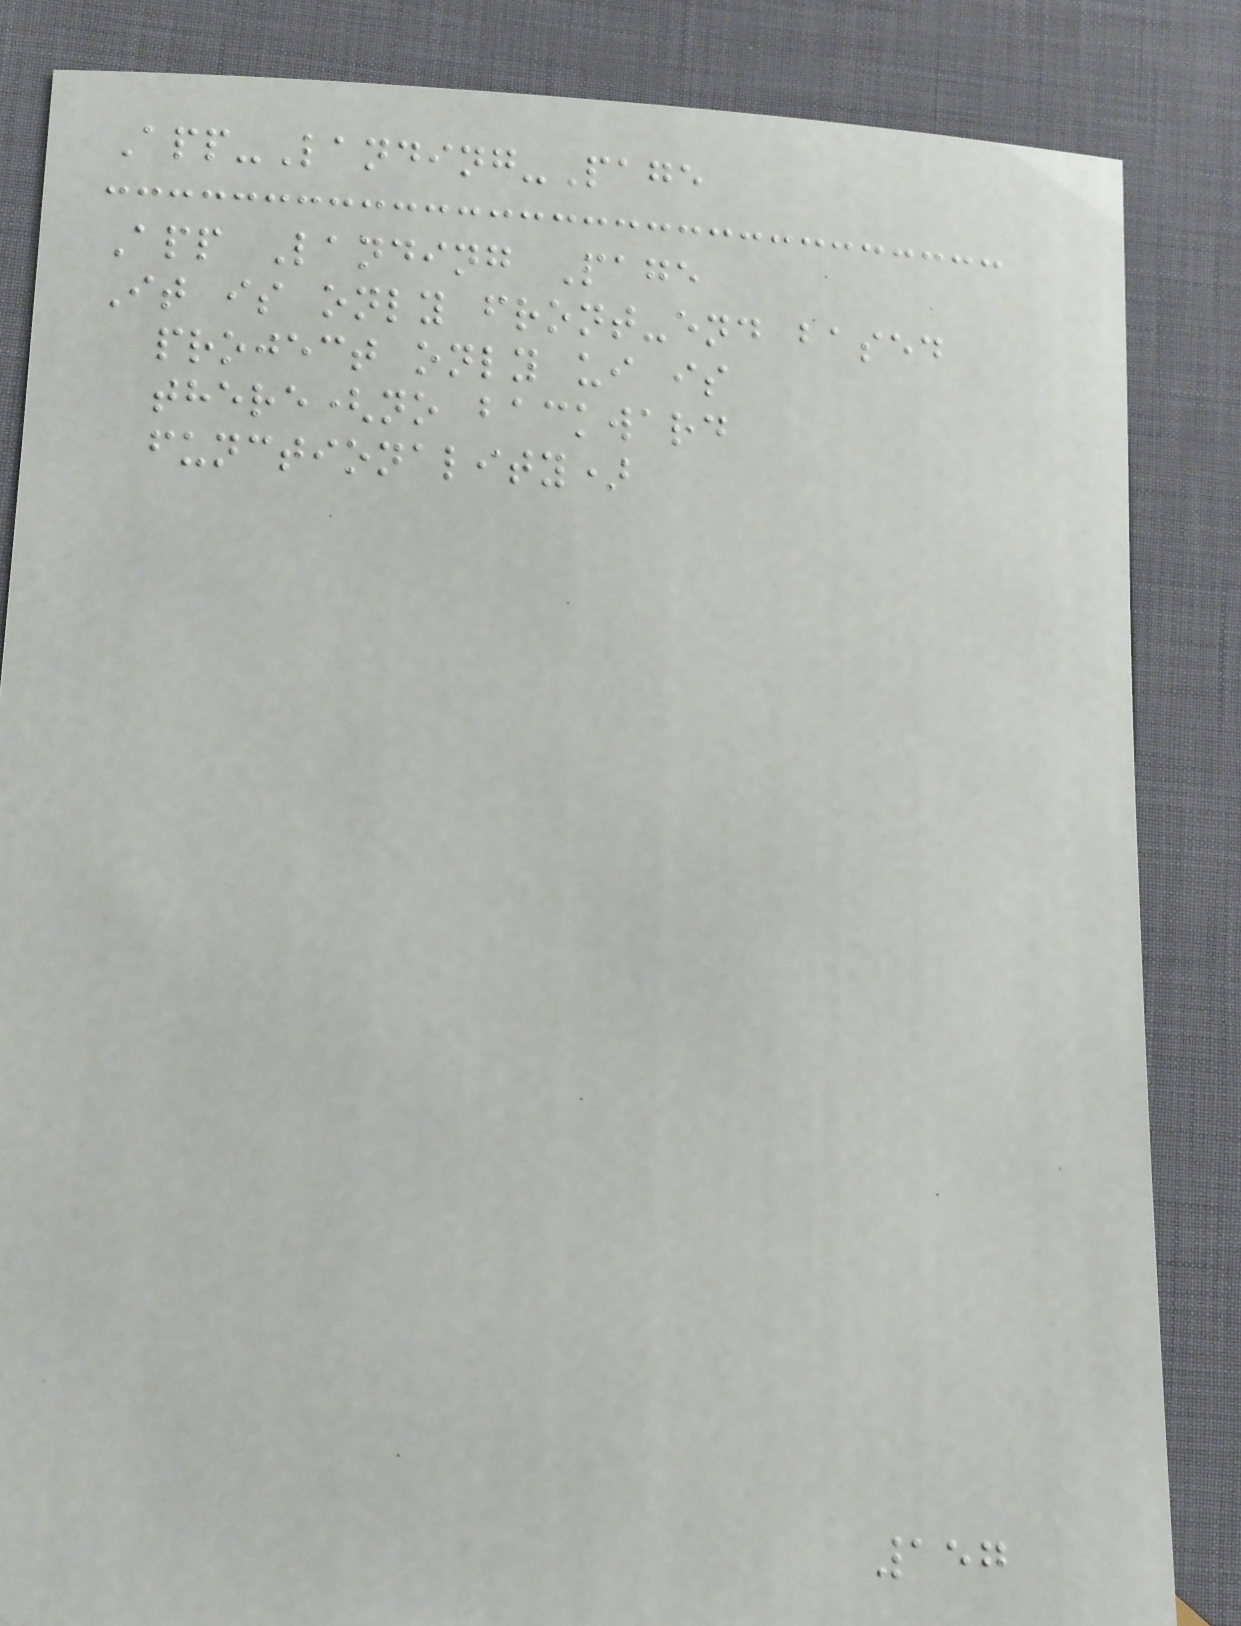App-Landing-Page
App Landing Page
It is only front-end based
project only ui is
there(no backward
functionality)
157
